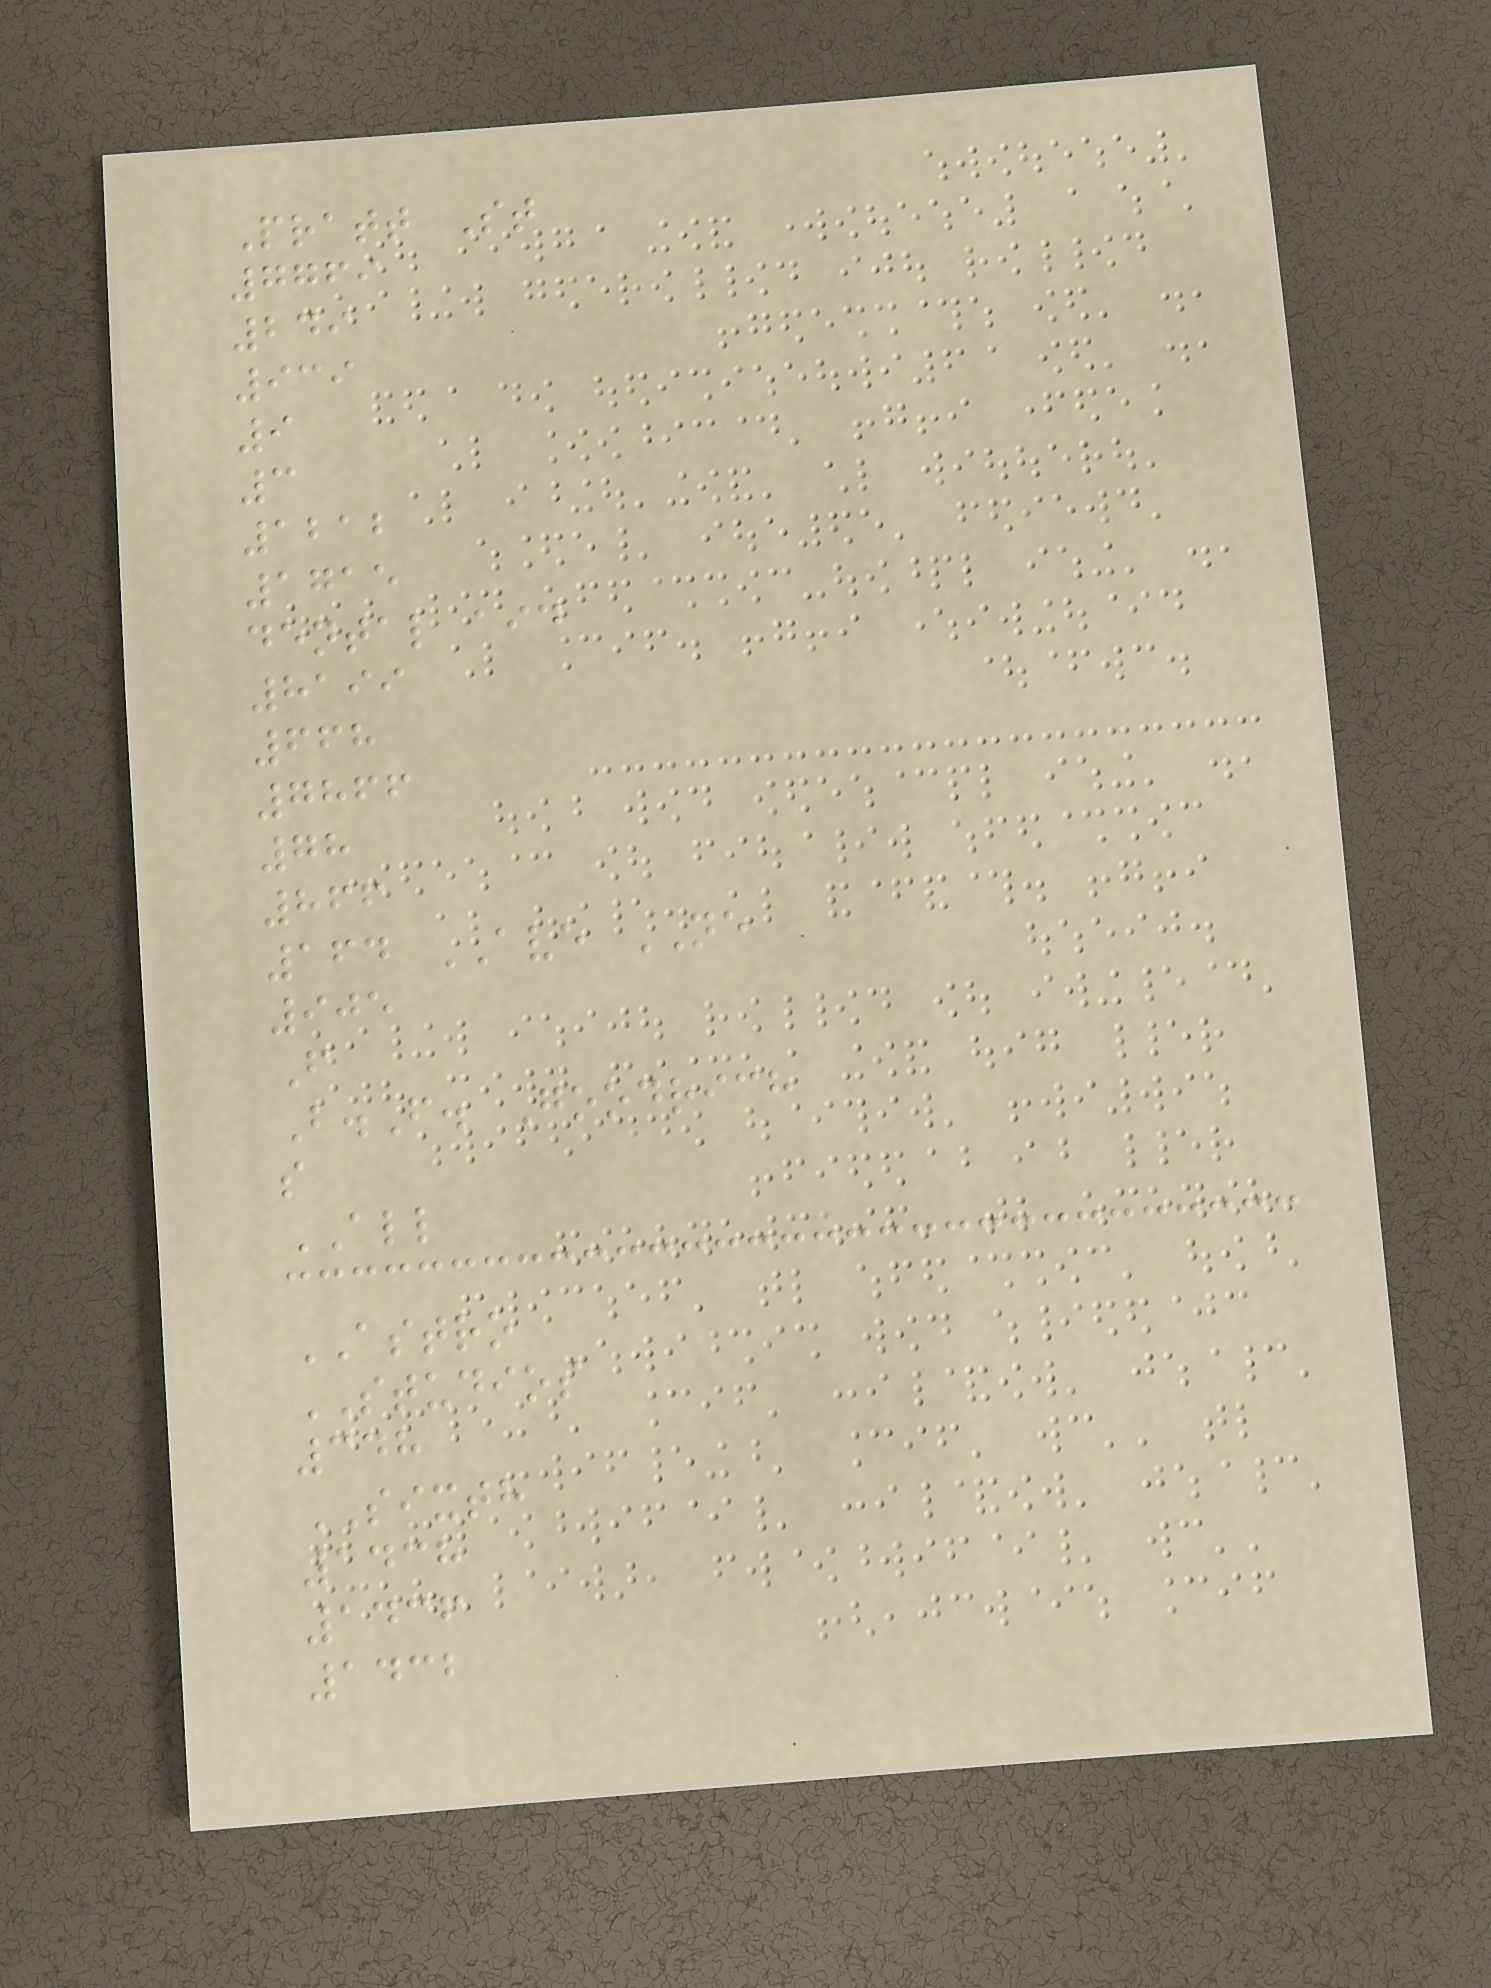Pratt St
7769
249
939
9
3
1212
1715
dental aid
8199
668
7866
78
866
164 AVE NE
905
F
B.F. Goodrich
s
ALL
ASTRO
STUDIOS
348
SIXTH
1438
1436
1432
